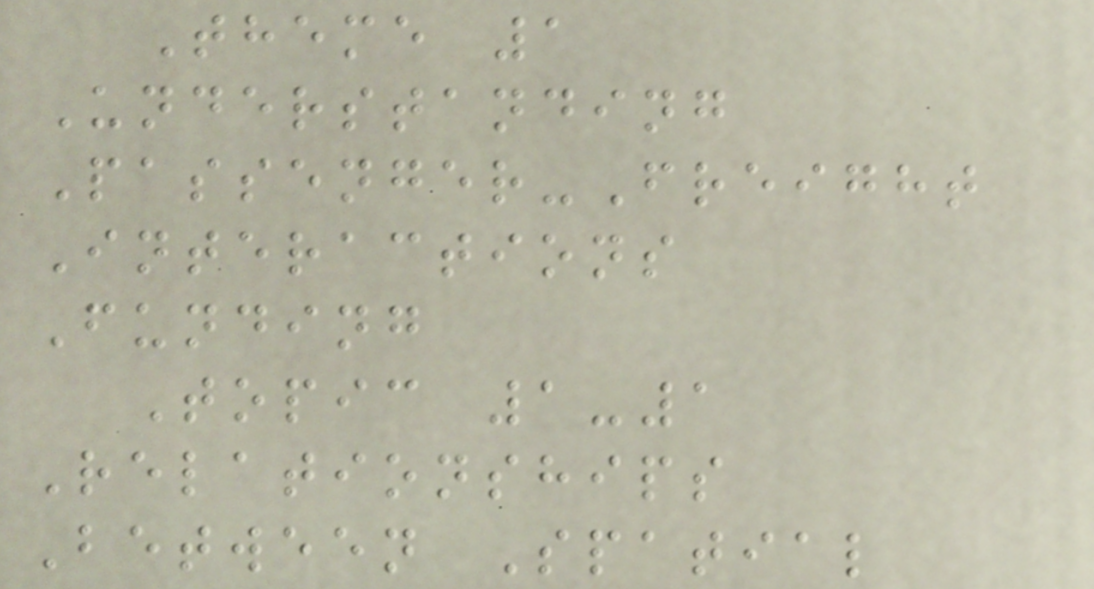Theme 1
Understanding
Passenger-Freight
Interactions
Funding
Topic 1-1
Relationships
Between Spatial
